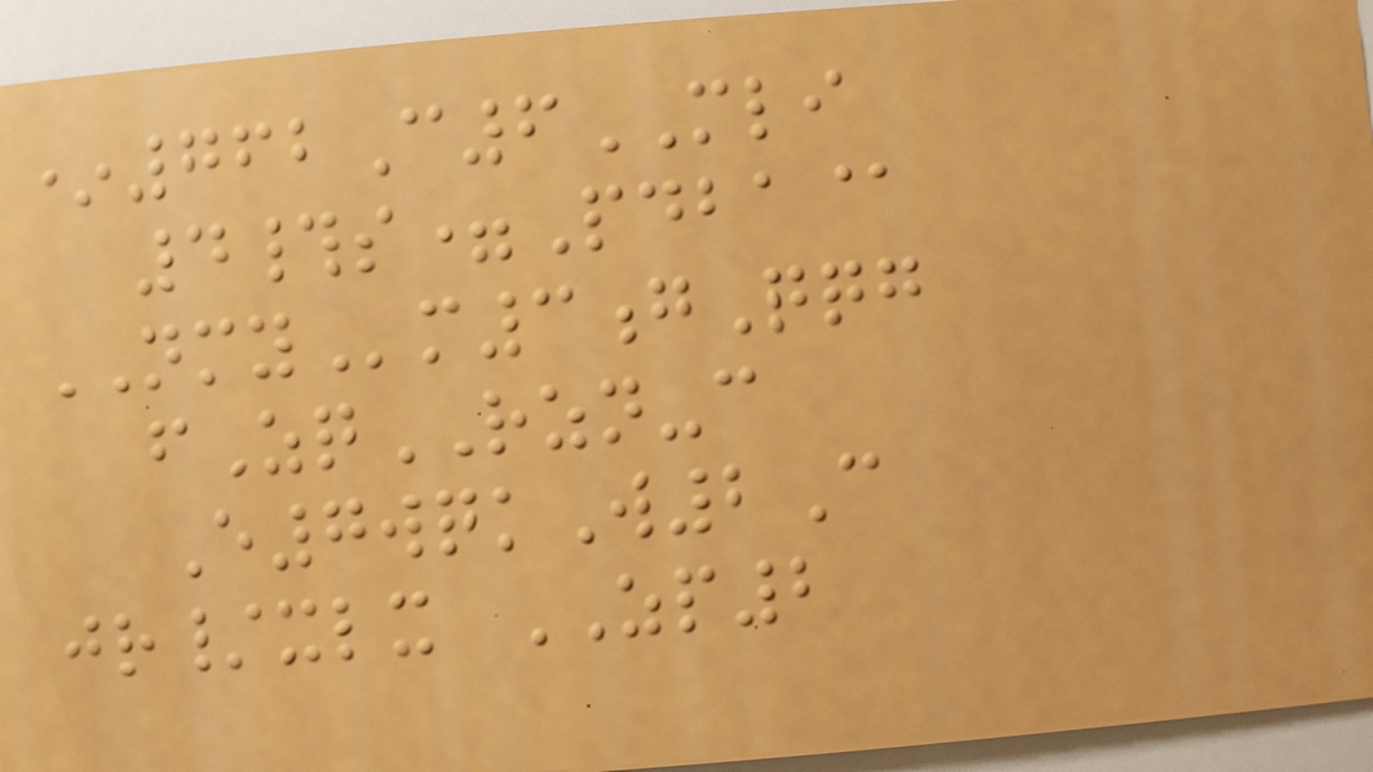*762C6MLI
4#s=Pdba@
NMYm3gQqg
fZqRZN-c
E7wqkW2C
jr/xlx ZP2
